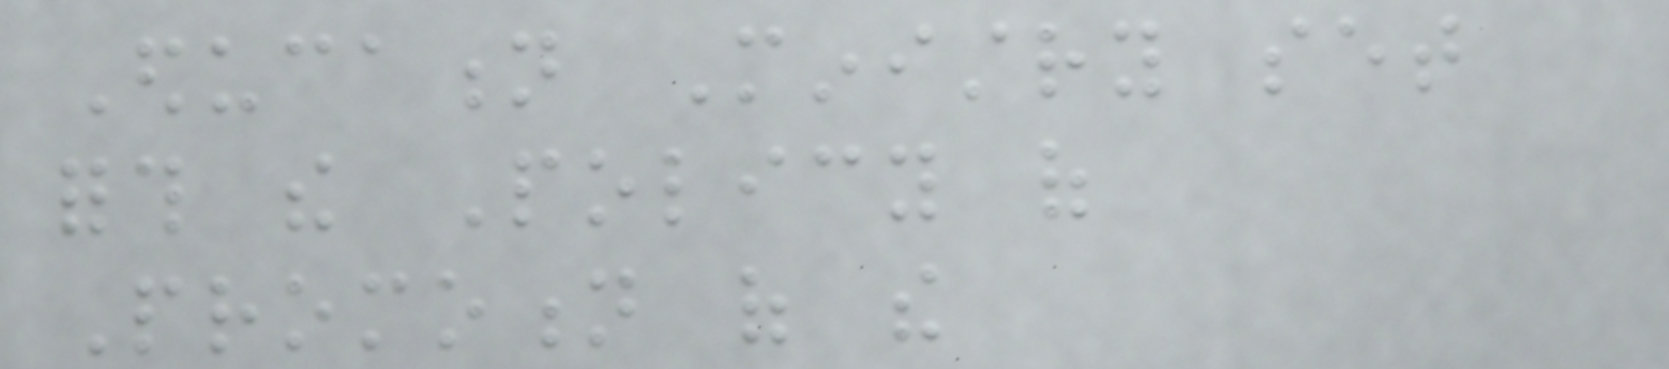Education Ministry set
forth the Policy of
Promotion of the
